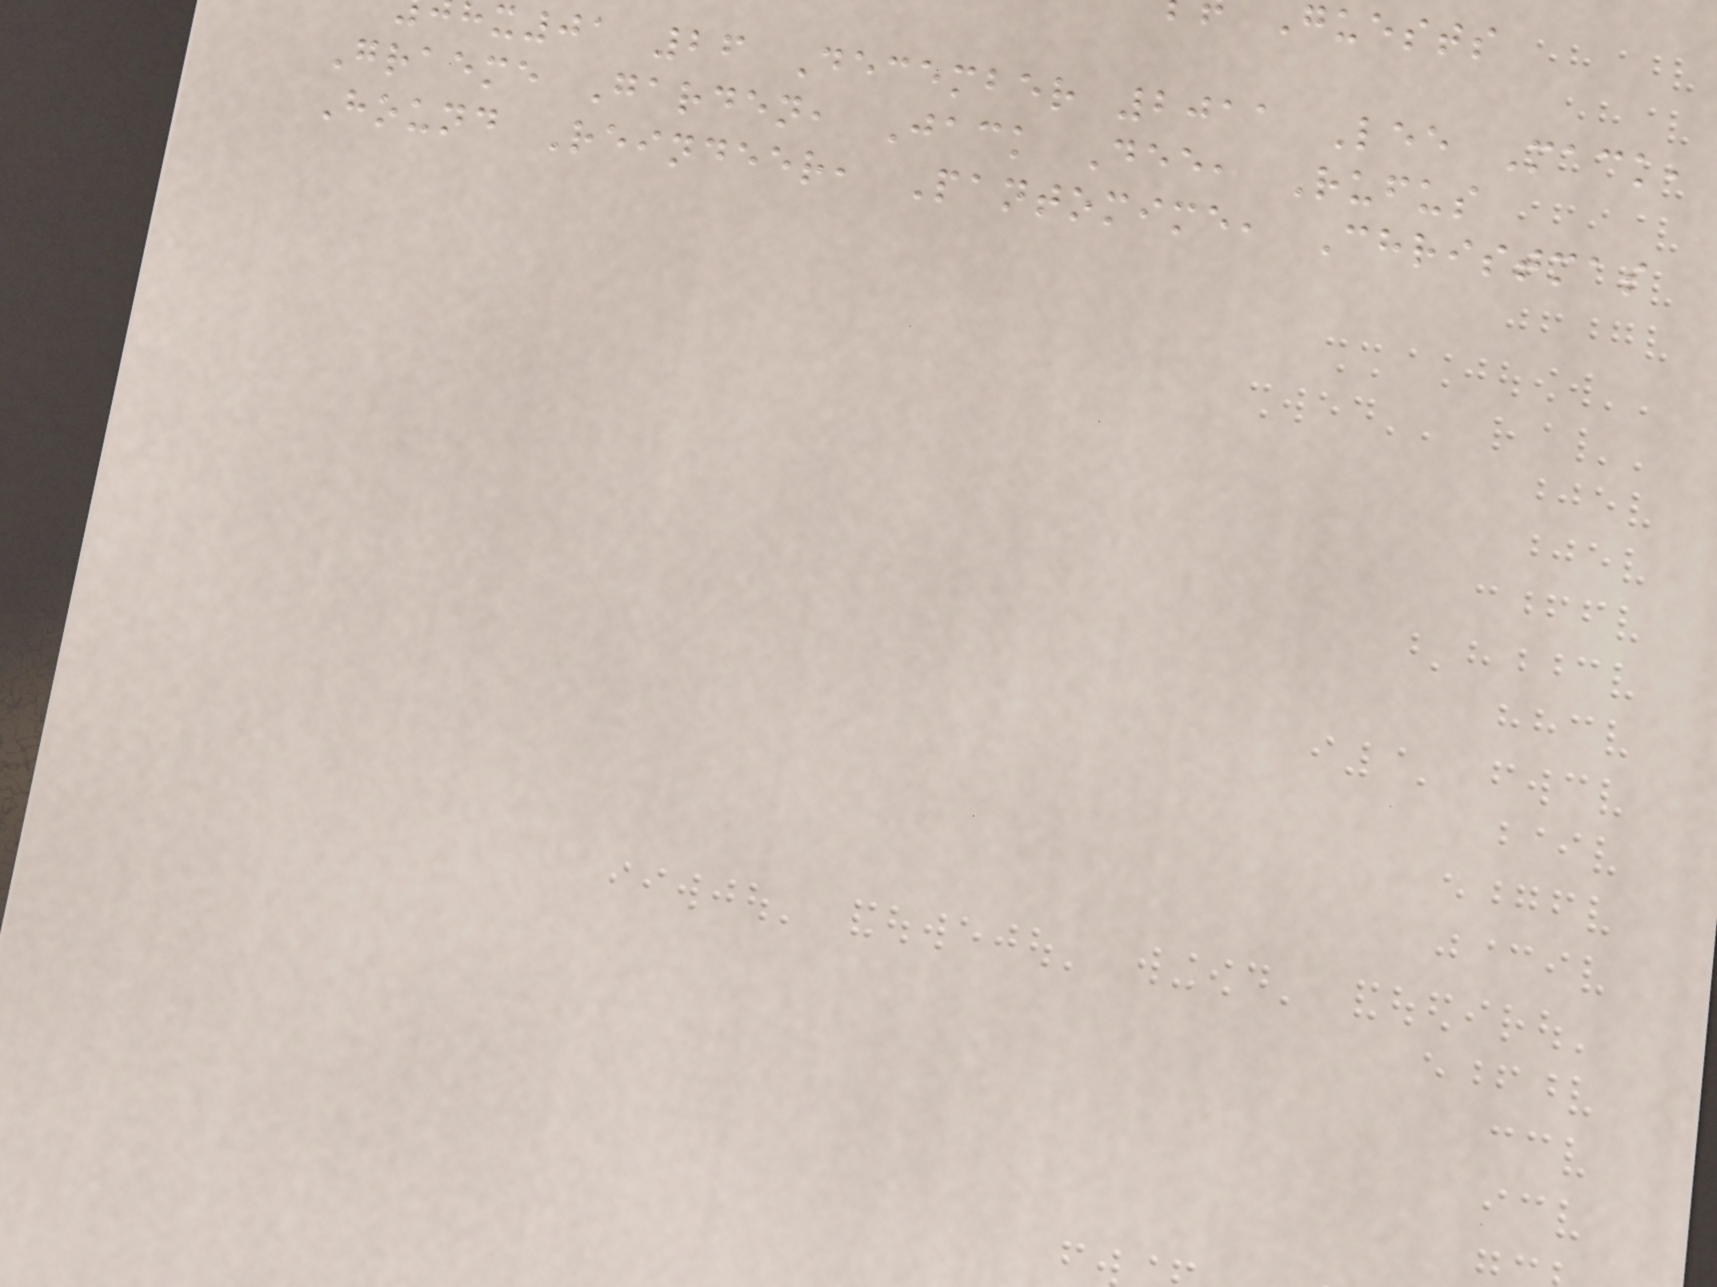x01 26 December 2011 Lee Mack,
Graeme Garden, Jack Dee, Rufus
Hound Reindeer, Pantomime, Christmas
